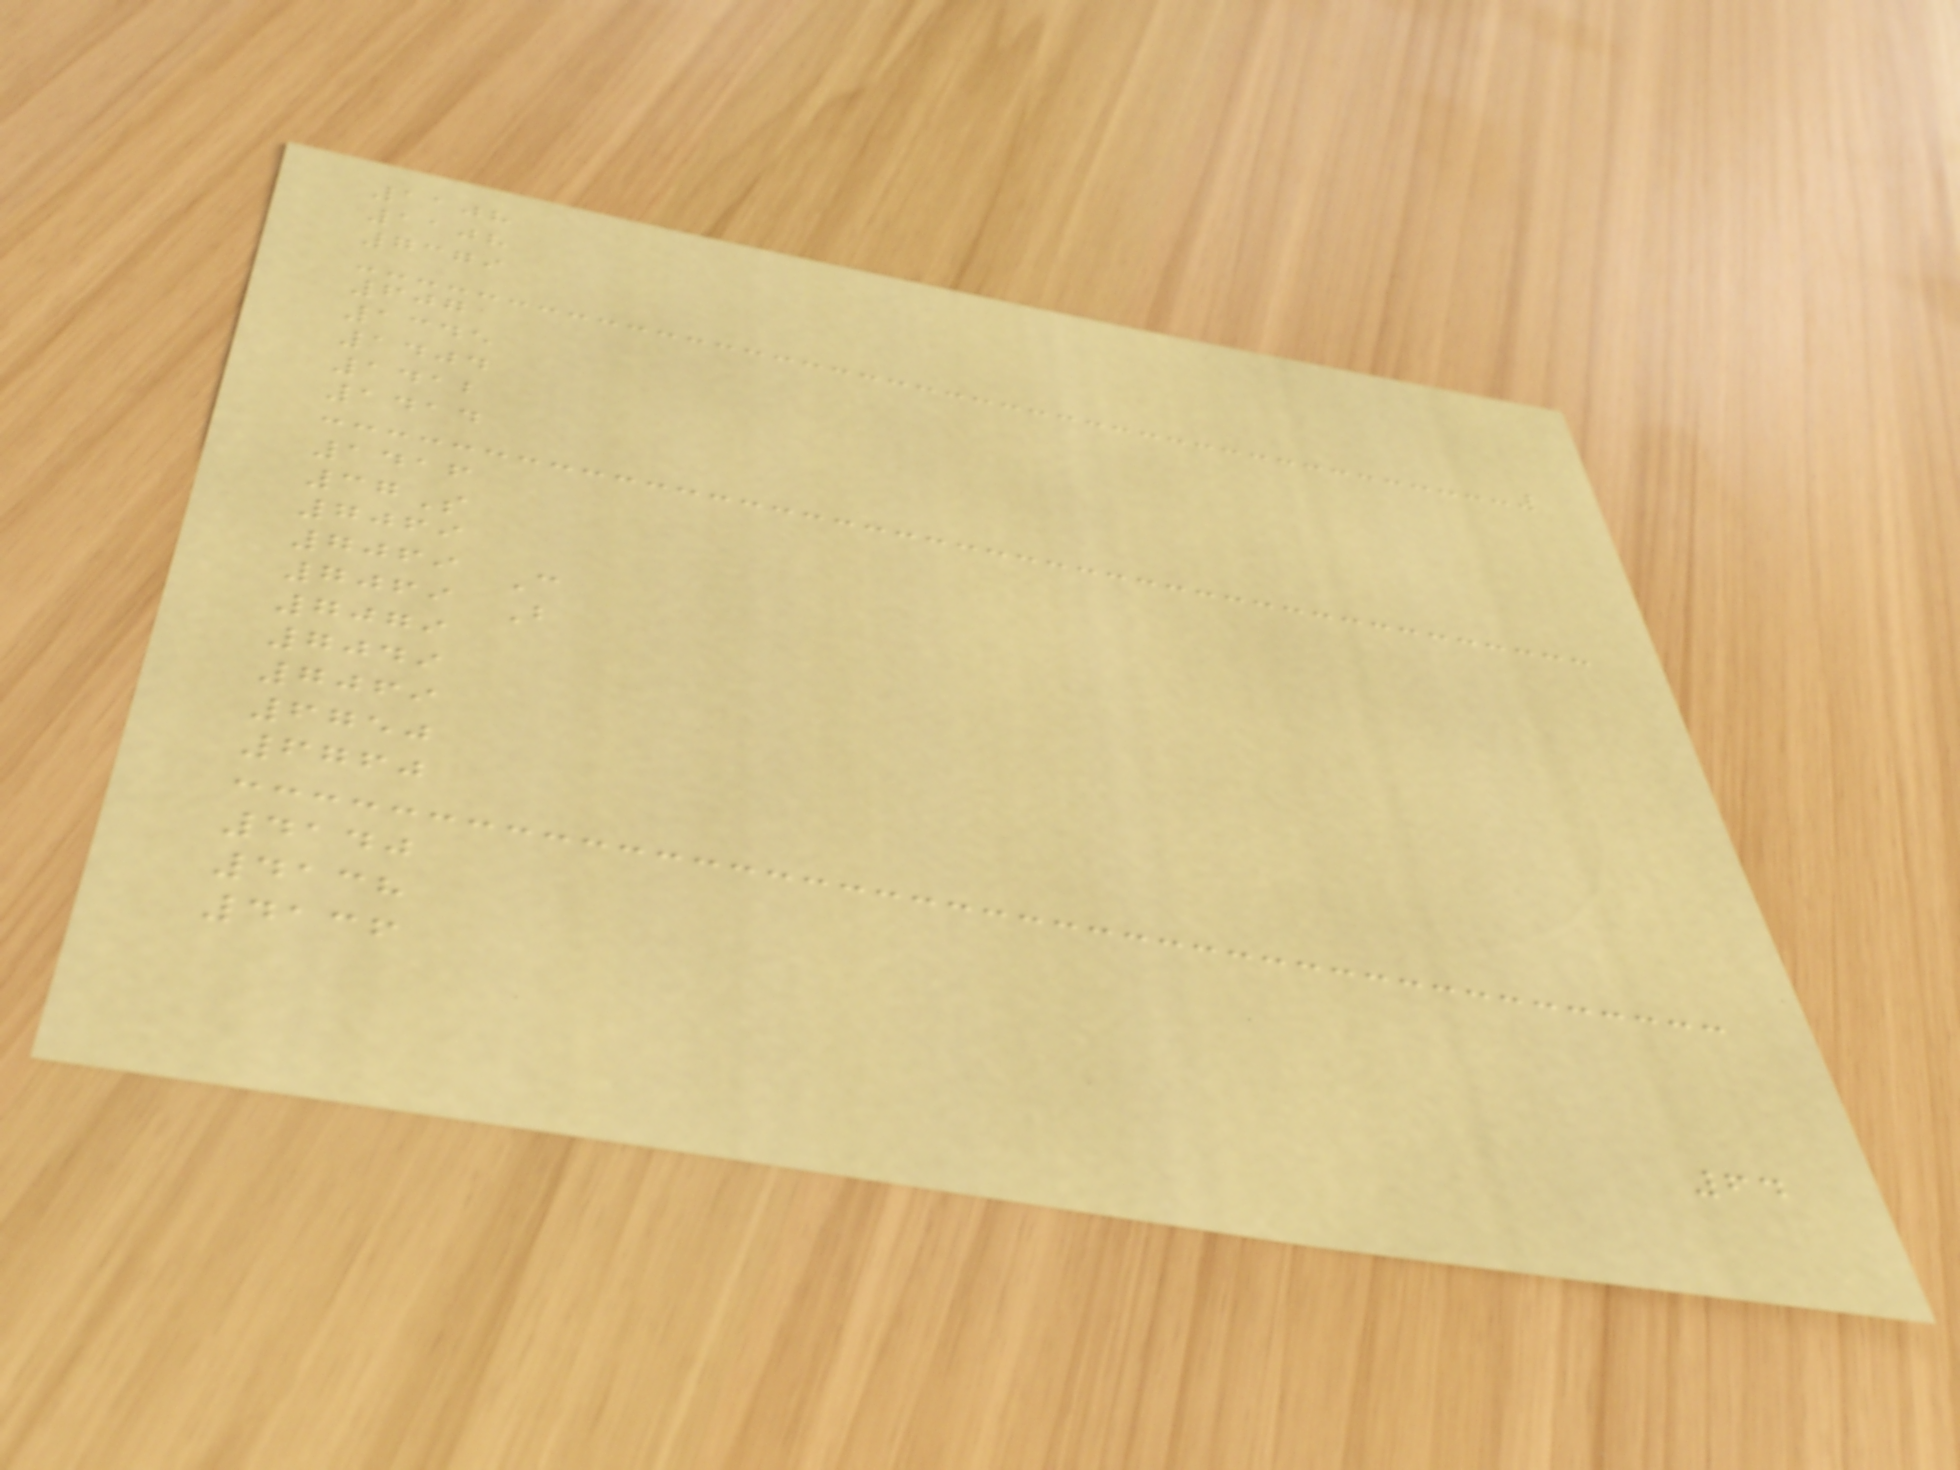1108
1108
7379
607
1345
1404
1412
1414
1416
37S
7069
7069 C
7069 B
7079
7049
7069
6750
6760
4140
4138
4136
64
